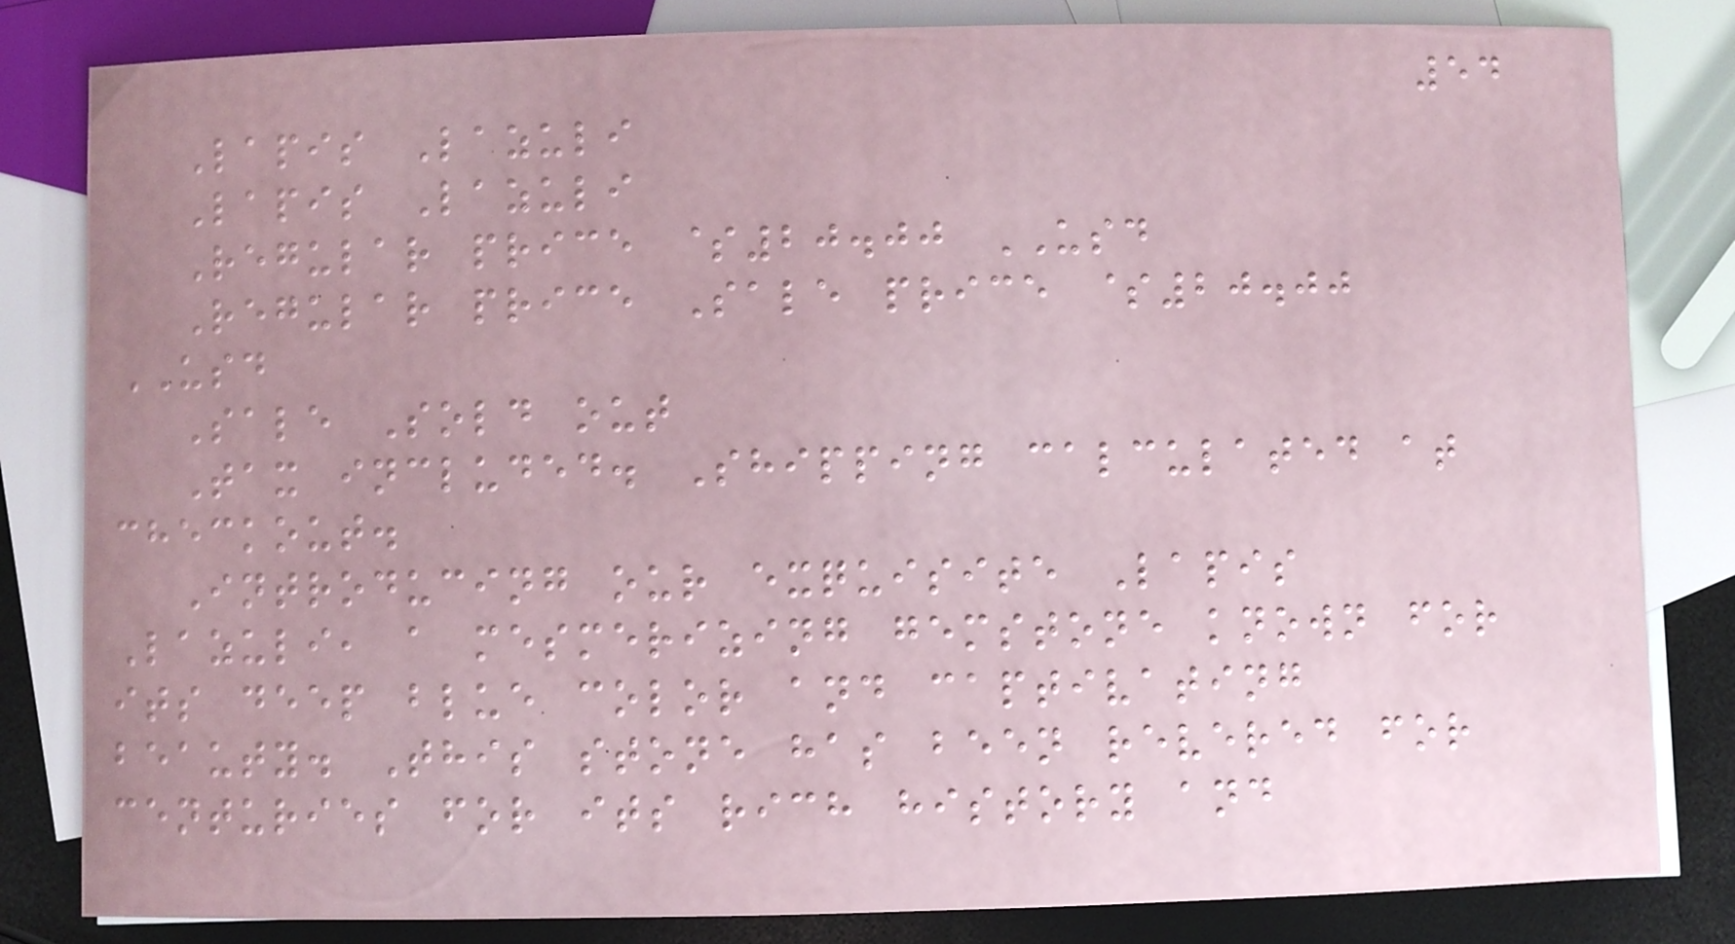54
Lapis Lazuli
Lapis Lazuli
Regular price $20.00 USD
Regular price Sale price $20.00
USD
Sale Sold out
Tax included. Shipping calculated at
checkout.
Introducing our exquisite Lapis
Lazuli, a mesmerizing gemstone known for
its deep blue color and captivating
beauty. This stone has been revered for
centuries for its rich history and
